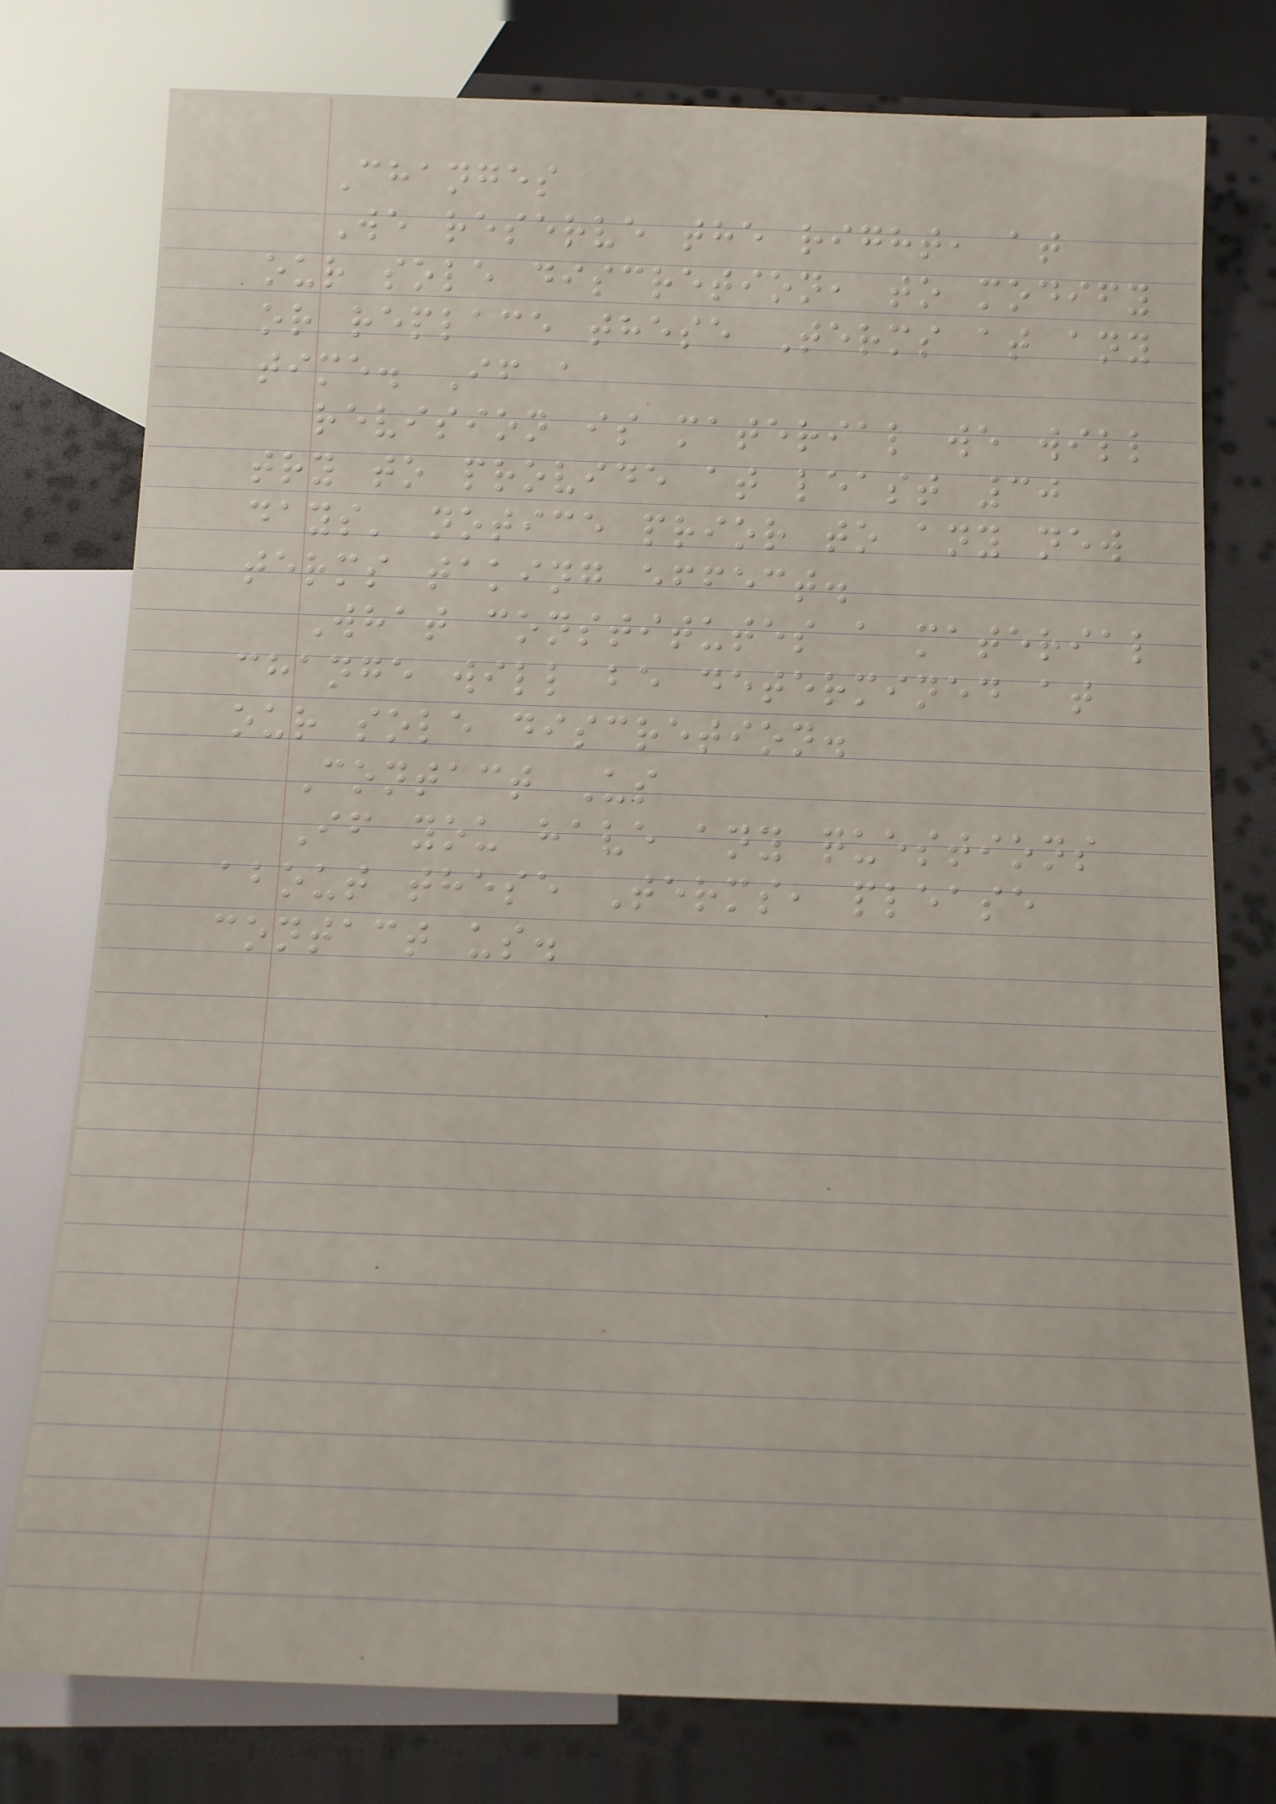Changes
We reserve the right, at
our sole discretion, to modify
or replace these Terms at any
time. If a
revision is material we will
try to provide at least 30
days' notice prior to any new
terms taking effect.
What constitutes a material
change will be determined at
our sole discretion.
Contact Us
If you have any questions
about these Terms, please
contact us.
